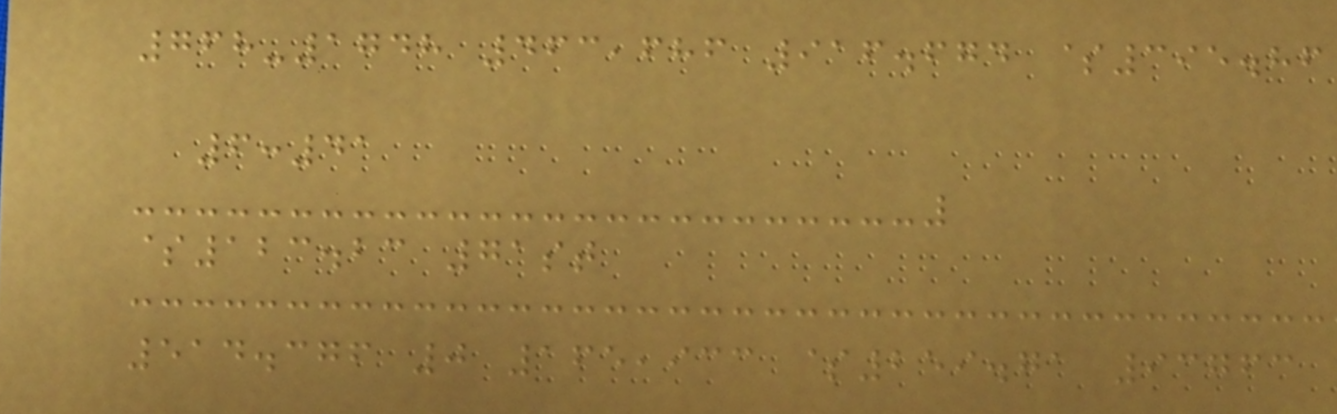768-1748 463,686 916.674 $395.86
6:41
$123.23 71st
514.376 0 165,933 $259.71 93763
